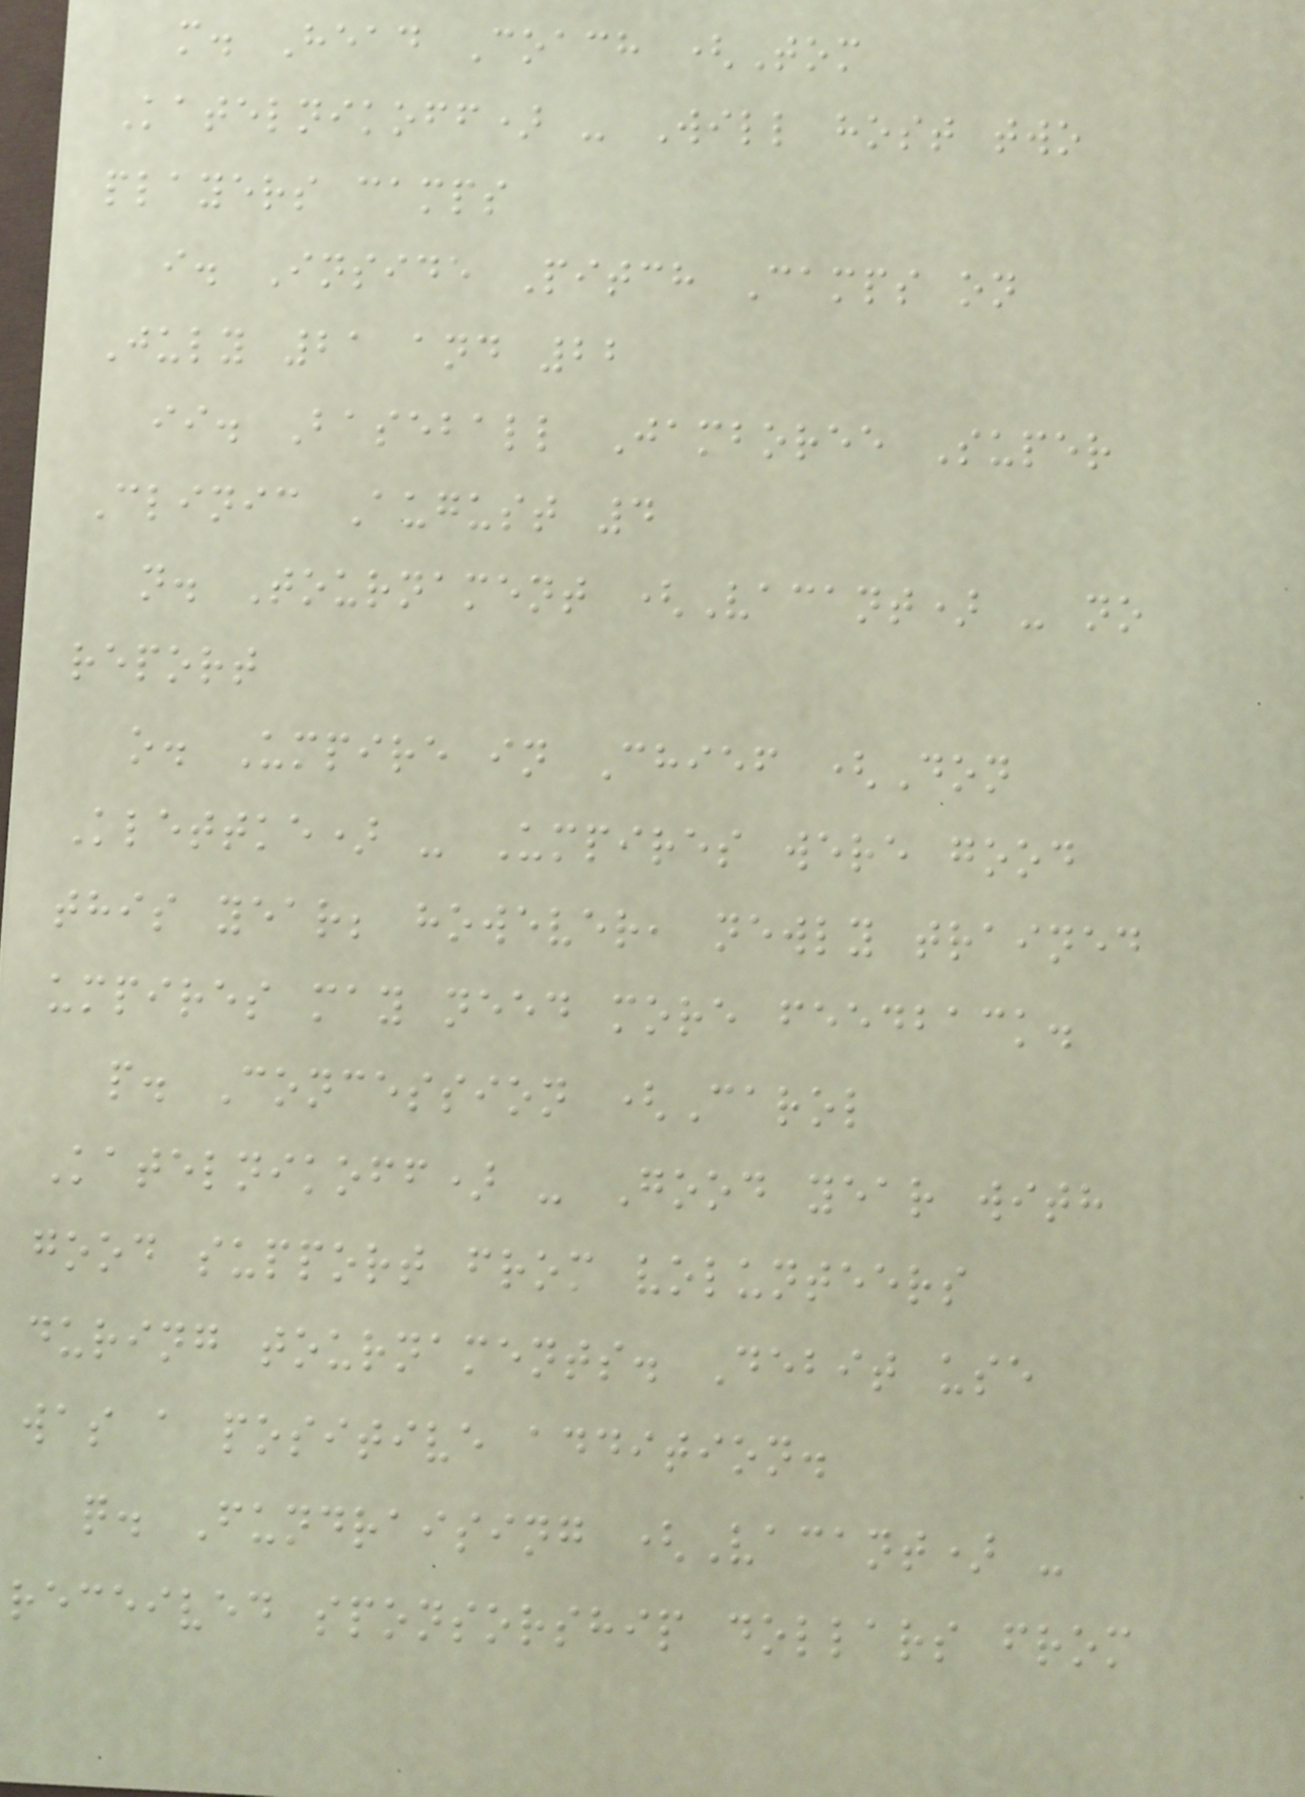m. Head Coach (Tom
Katelnikoff) - Will host two
players camps
i. Inside Pitch Camps on
July 21 and 22
ii. Baseball Jamboree Super
Clinic August 4
n. Tournament (Vacant) - no
report
o. Umpire in Chief (Don
Klettke) - Umpires were good
this year; however, newly trained
umpires may need more feedback.
p. Concession (Carol
Katelnikoff) - Good year with
good support from volunteers
during tournaments. Debit use
was a positive addition.
q. Fundraising (Vacant) -
received sponsorship dollars from
